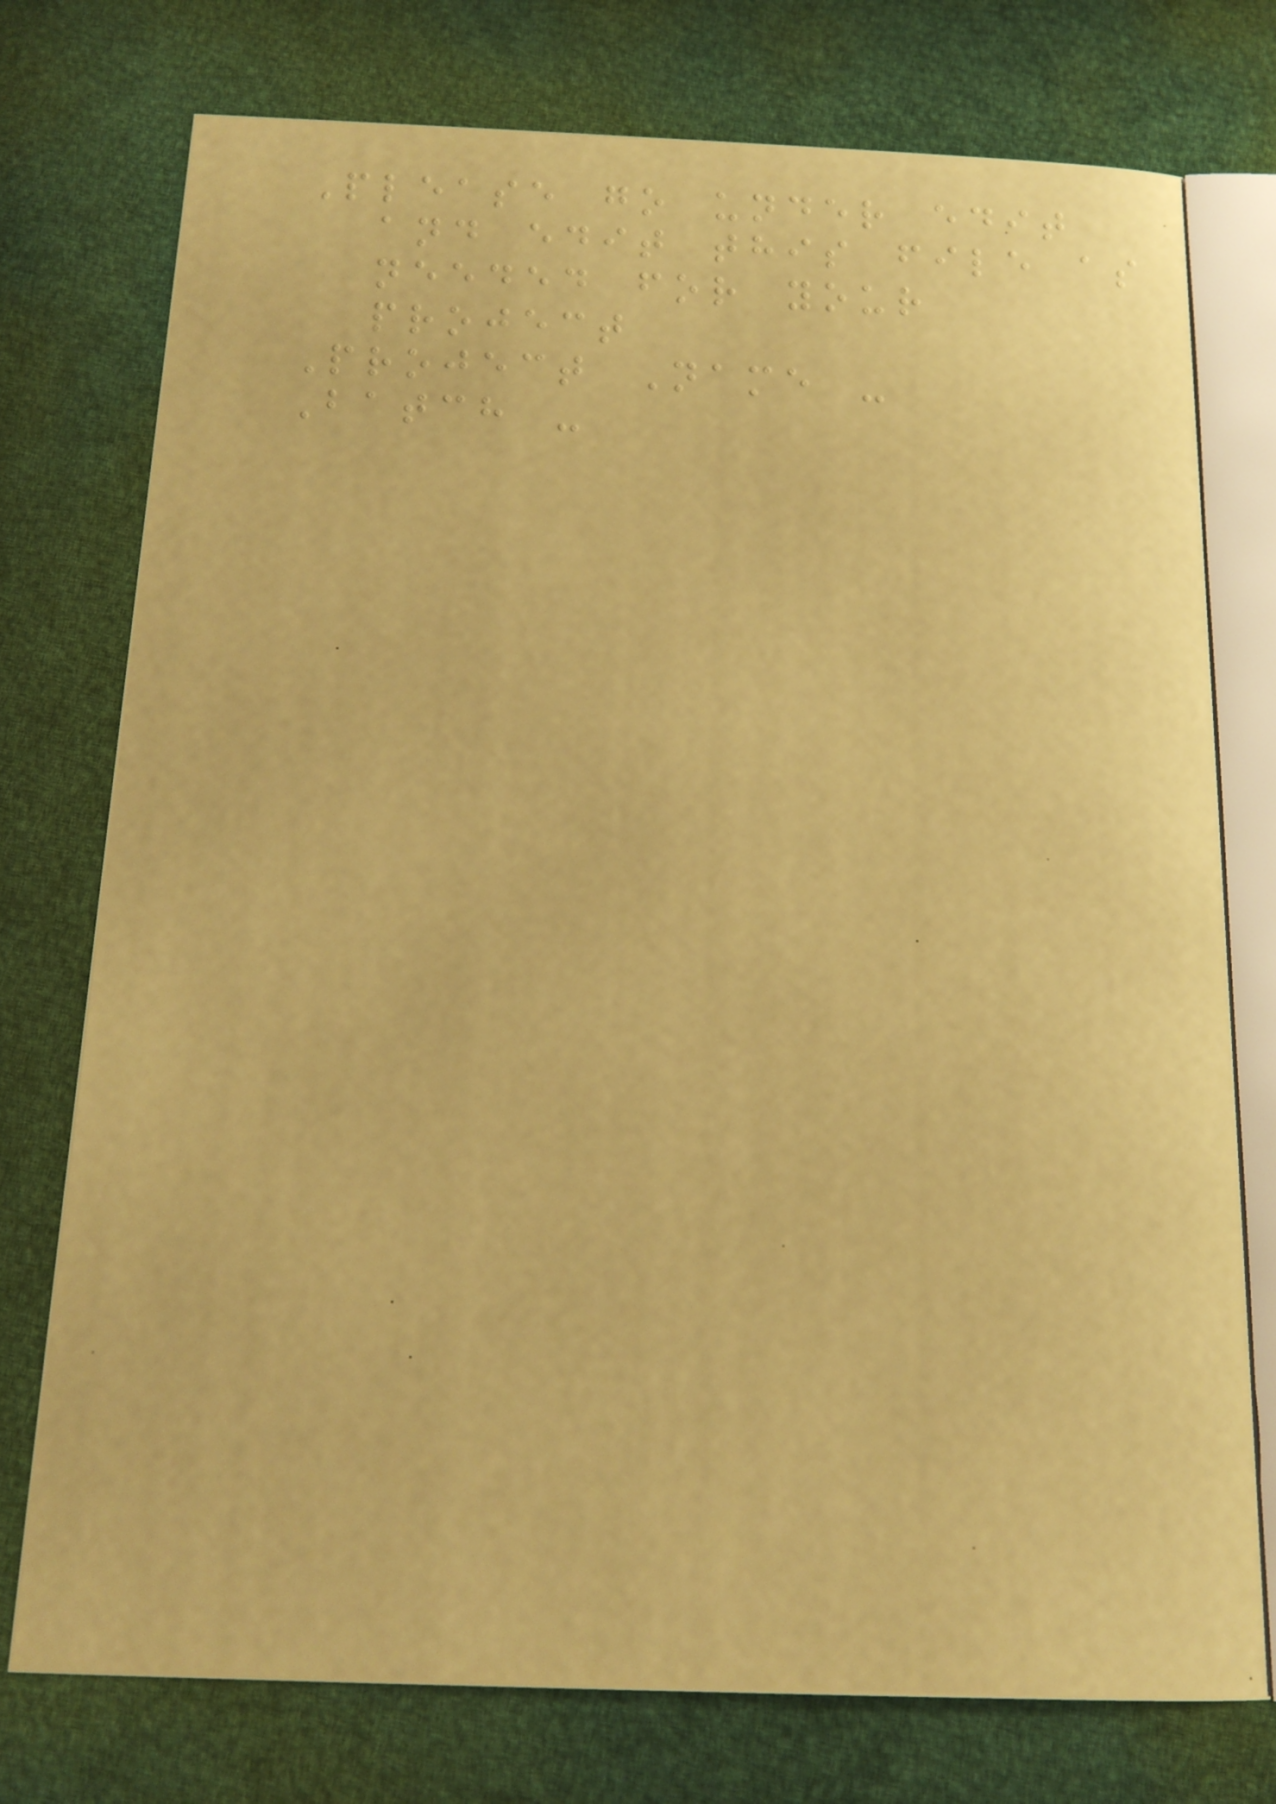Please go under edit
and edit this file as
needed for your
project
Project Name -
Batch -
